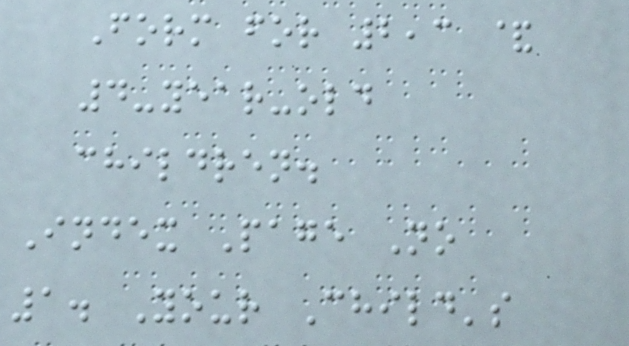Form for 2,3 &
4-year-old
children.
Index Page No
1. Your Child's
